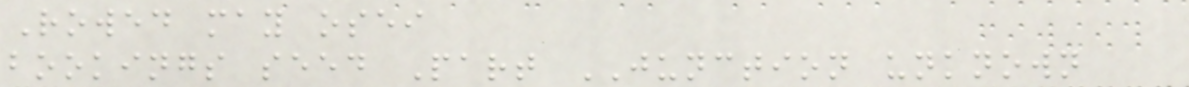Rowed may osei
bookings seed Part JUNCTION unknown
